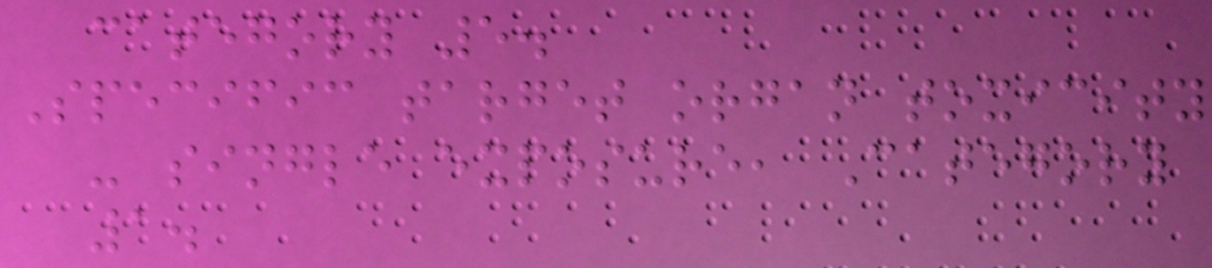category 5.
Specific target organ toxicity
- single exposure, Category
1.
